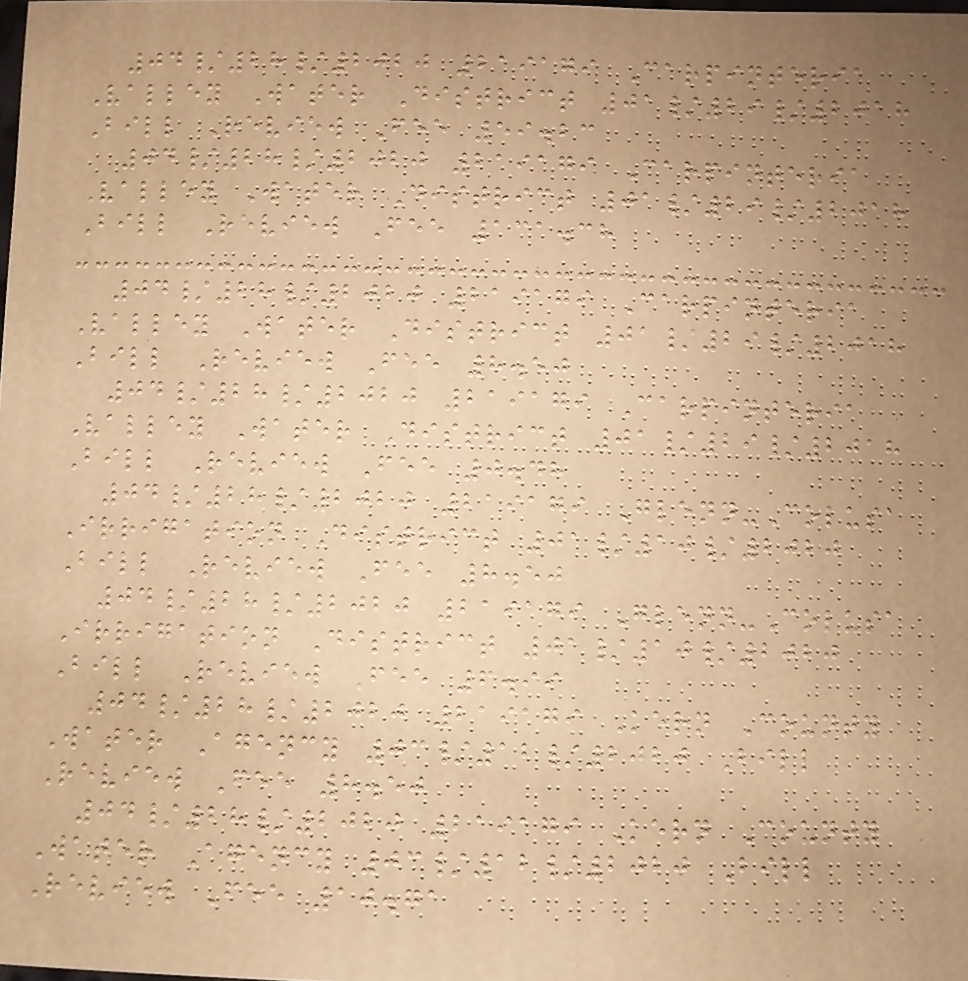04/28/2020 219179 Carpinteria
Valley Water District 01/29/2018
Bill Review Fee 59.23
04/28/2020 219179 Carpinteria
Valley Water District 01/29/2018
Bill Review Fee 131.38
04/28/2020 219179 Carpinteria
Valley Water District 01/29/2018
Bill Review Fee 8.50
04/28/2020 219179 Carpinteria
Valley Water District 01/29/2018
Bill Review Fee 0.48
04/28/2020 219179 Glenn-Colusa
Irrigation District 01/10/2020
Bill Review Fee 8.50
04/28/2020 219179 Glenn-Colusa
Irrigation District 01/10/2020
Bill Review Fee 6.99
04/28/2020 219179 Kern County
Water Agency 03/12/2020 Bill
Review Fee 8.50
04/28/2020 219179 Kern County
Water Agency 03/12/2020 Bill
Review Fee 10.71
